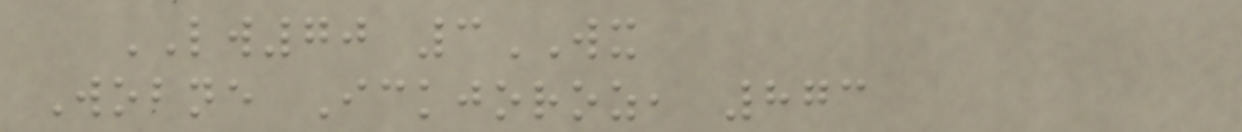LW70 3WX
Wobne Ickjoroz, 873
